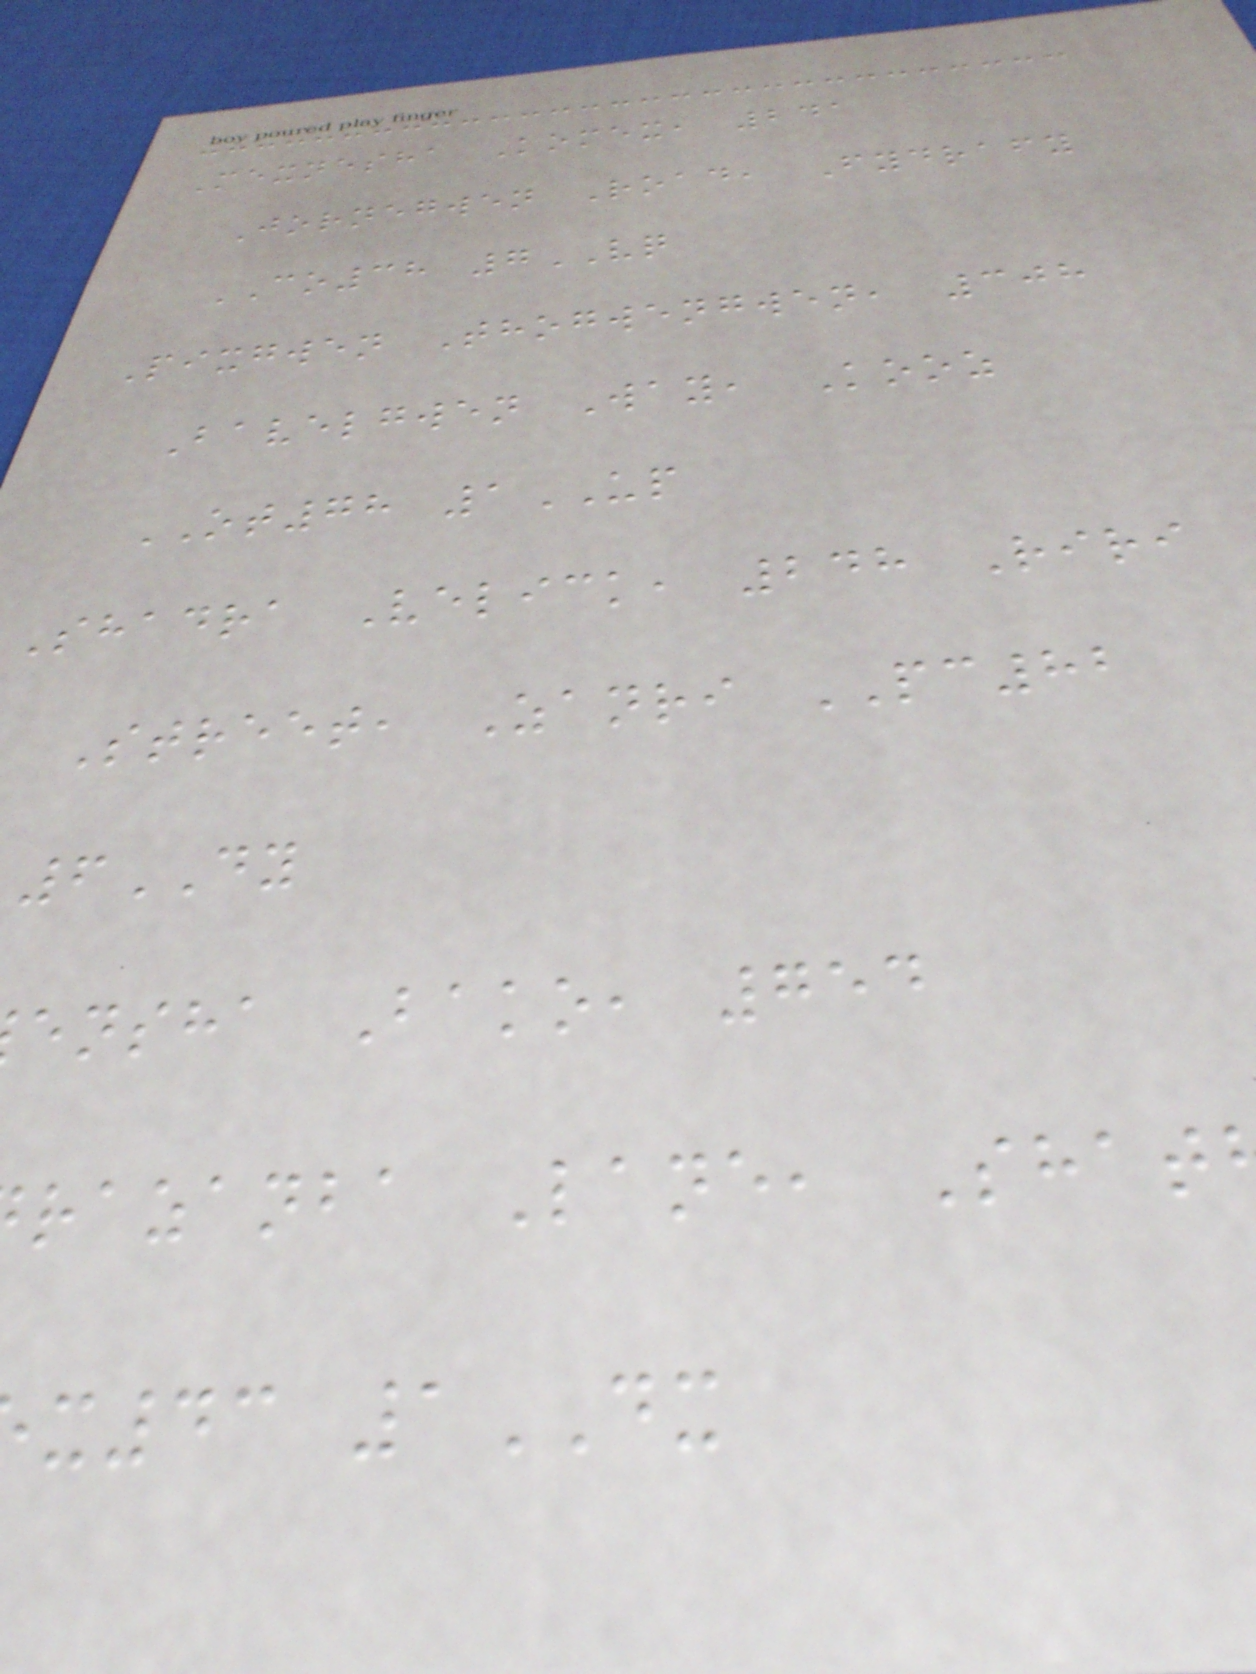Mexnesha Komex, 241
Jornegwen Road, Fydrafy
CO38 7VQ
Pixgwen Thogwengwen, 308
Bavelgwen Way, Kooz
OT78 1UP
Shadra Velick, 248 Riri
Street, Zanri PC82
6DY
ensha Bako, 754
razanba Lane, Shat
x43 1DX
